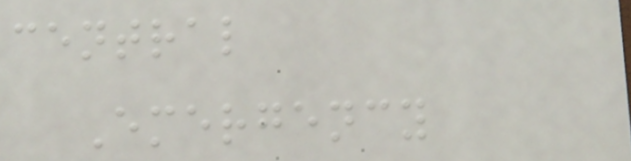central
Emergency
